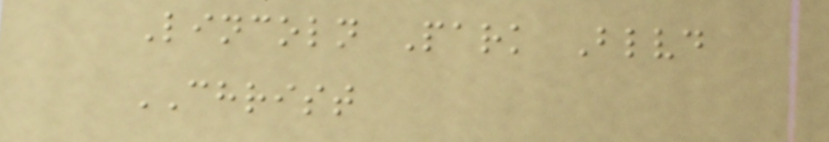Lincoln Park Blvd
CHRIST
